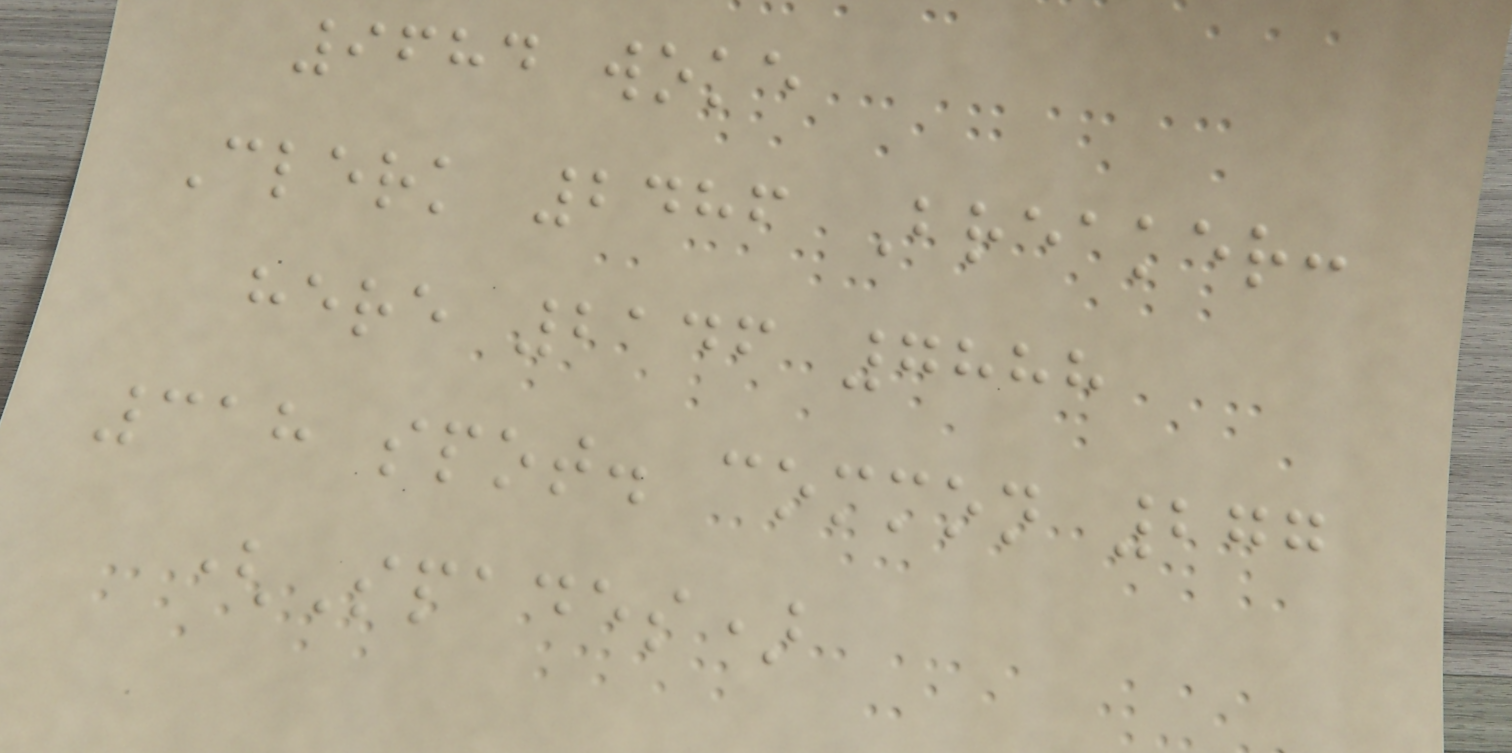9684 woke
Clerk 2486 Breaker:
here 2146 7888
318 spot. common 277
(Spades)
